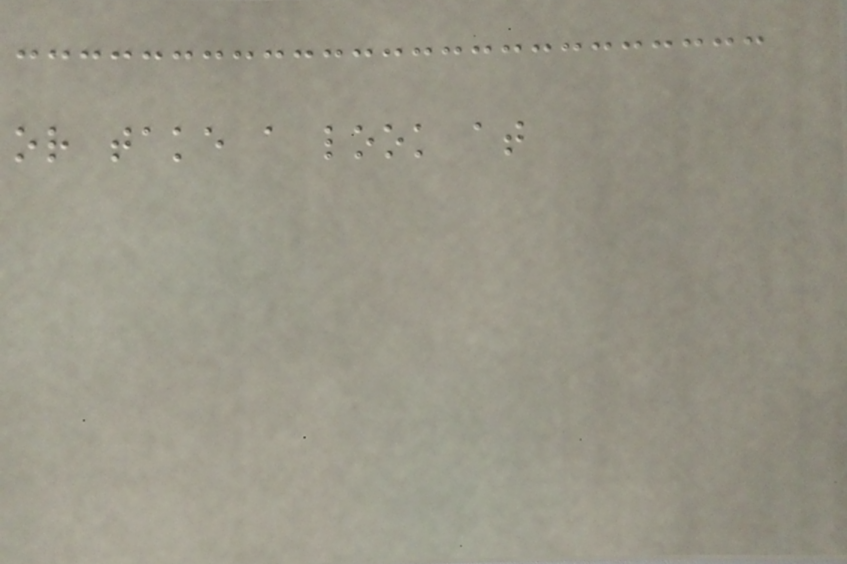or take a look at
